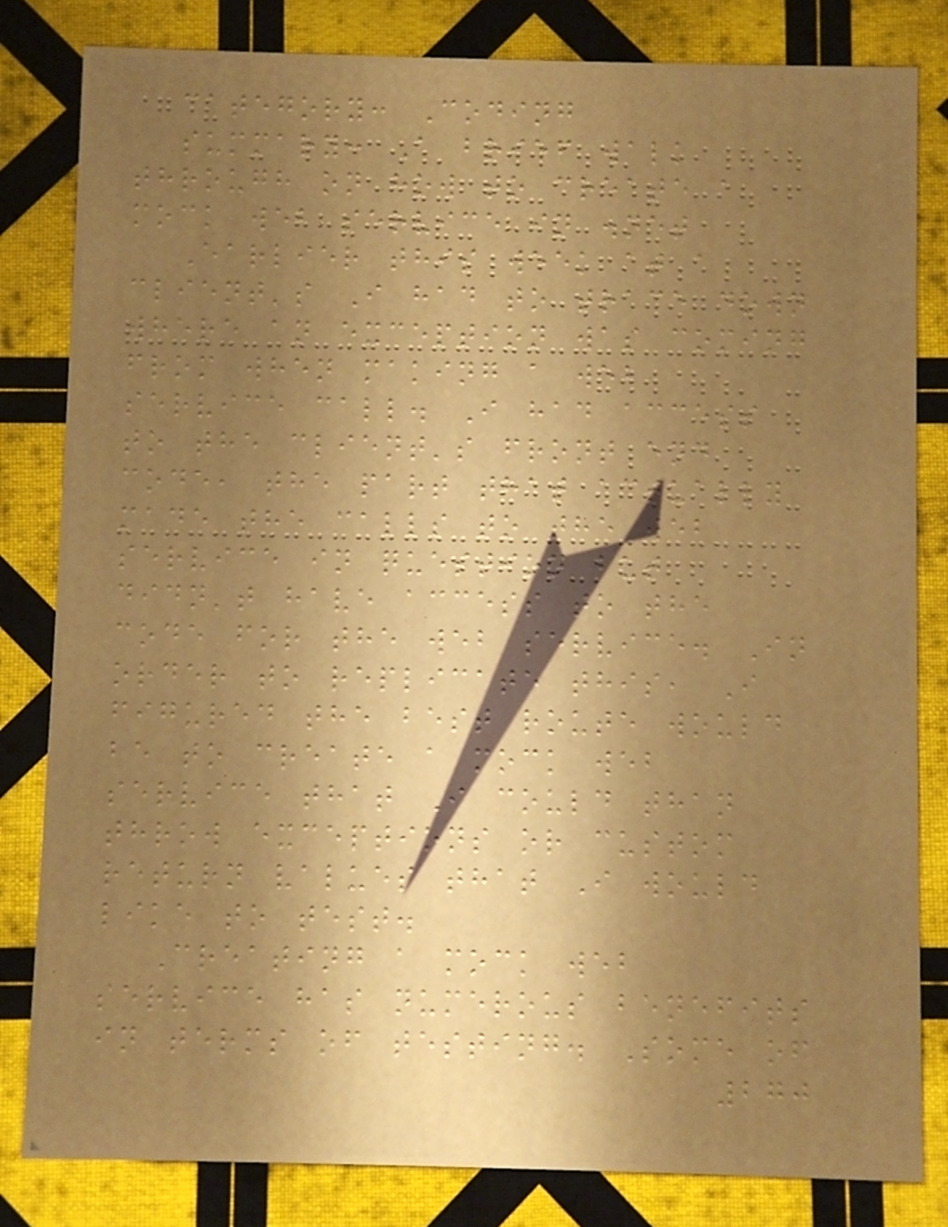category: Coding
summary: A brief walk
through on how to create a
mock web service in .net
Earlier this week at a
client's I had to trace down
where an exception was coming
from when making a web
service call. I had access
to the client's front end
code, the part that actually
made the calls to the web
service in question but
didn't have access to the
code for the web service. In
order to replicate this, I
figured the best route would
be to create a mock web
service that I could than
throw exceptions or custom
return values that I would
like to test.
Creating a mock web
service has numerous benefits
in terms of testing. Some of
270
